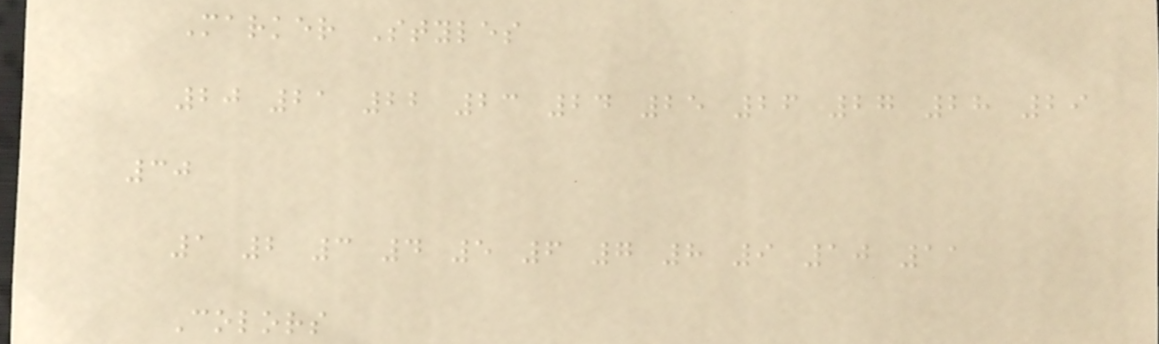Marker Styles
20 21 22 23 24 25 26 27 28 29
30
1 2 3 4 5 6 7 8 9 10 11
Colors
